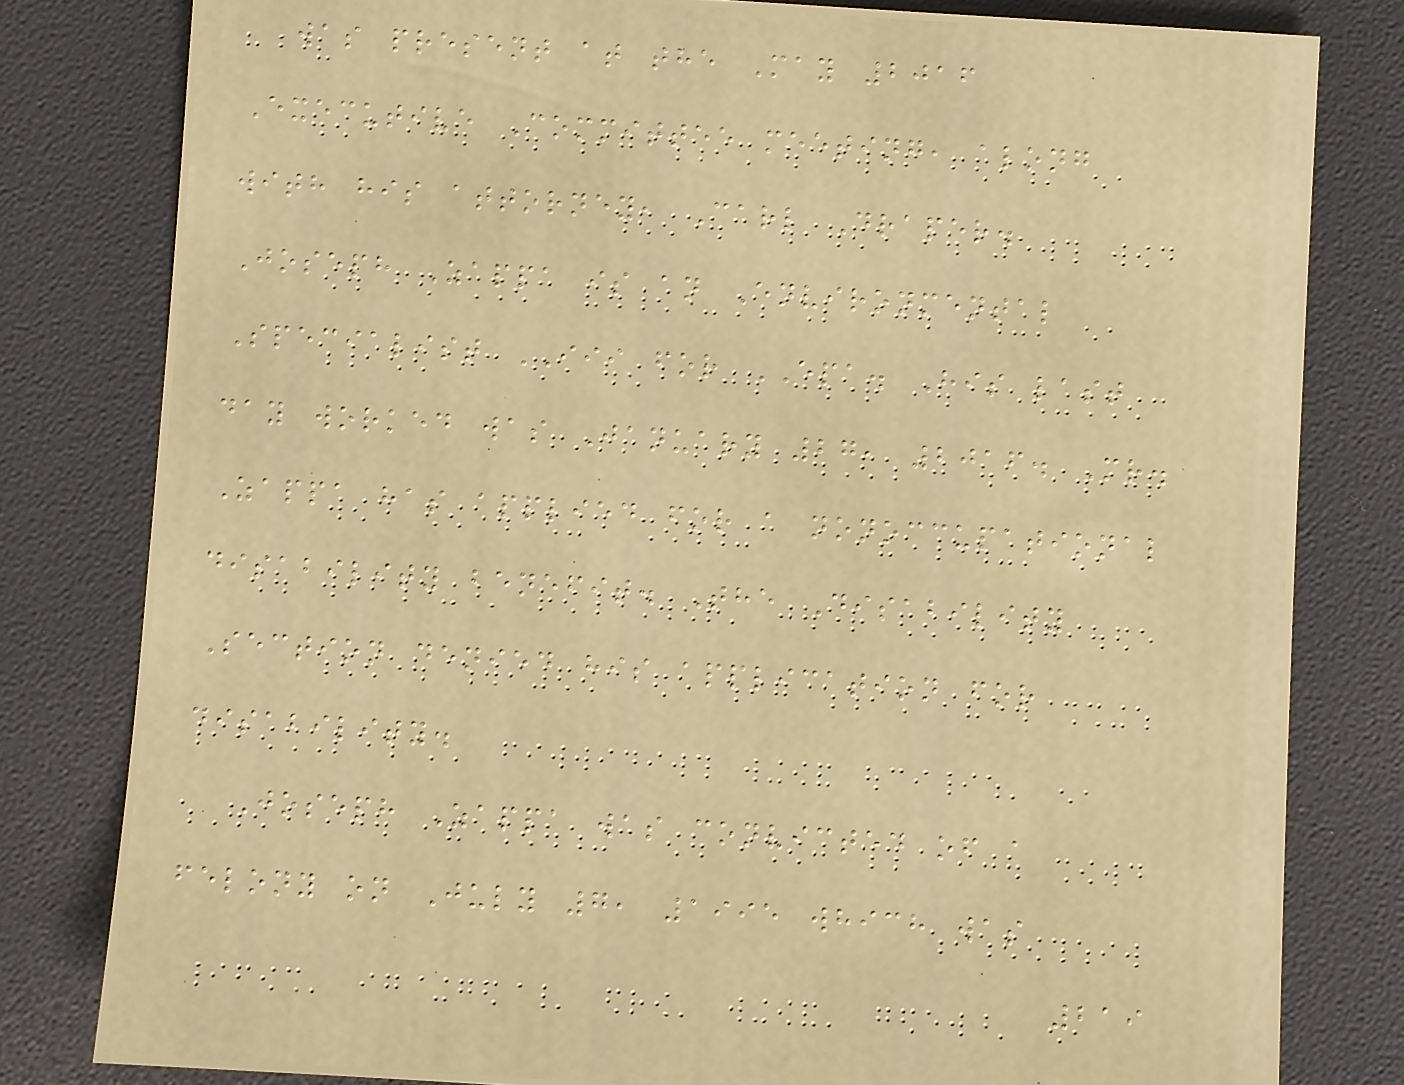was present at the May 2016
Executive Committee meeting, along
with his attorney, Carl Draper.
Joseph Zappa is an Environmental
Specialist III for EPA. His last
day worked was January 27, 2016. Mr.
Zappa has applied for a nonoccupational
disability benefit. The Disability
Section denied his application for
disability.
Joseph Zappa was convicted of a
felony on July 7, 1995 which was
219
